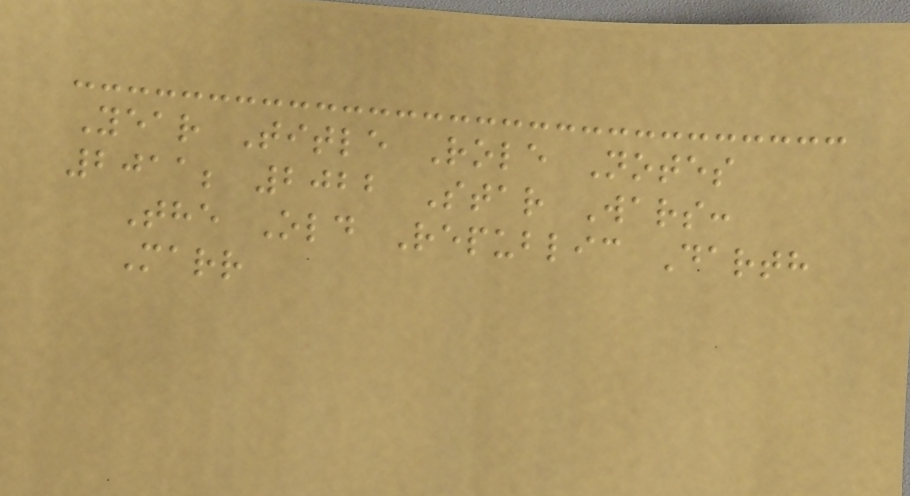Year Title Role Notes
2011; 2022 Star Wars:
The Old Republic Darth
Marr
